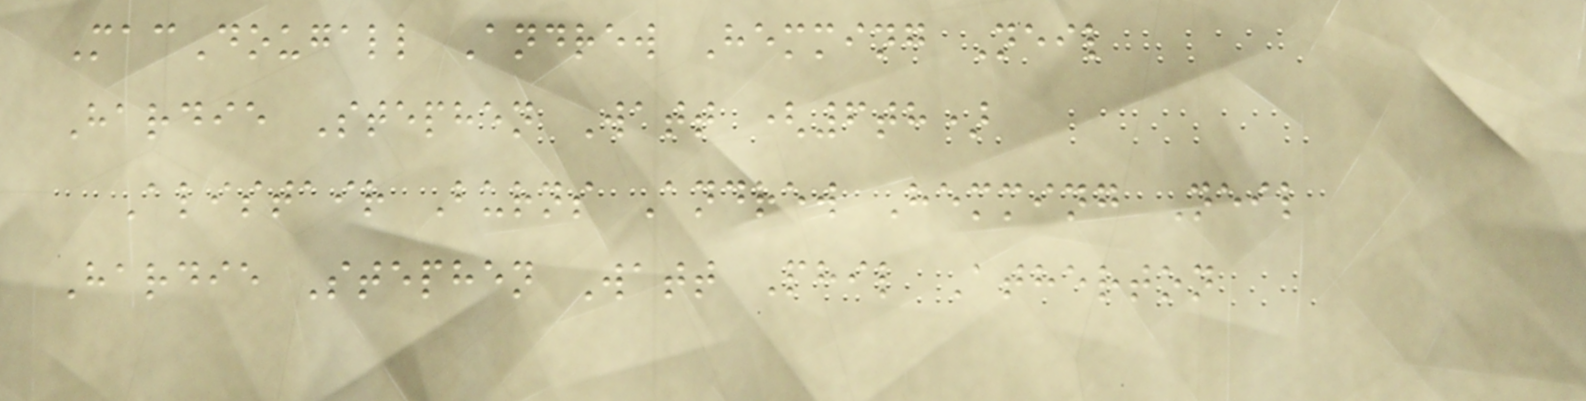MacDougall Andrew Hemming Neil
Hardie Stephen Watt (6th)
Alistair Burns Andrew Hemming Neil
Hardie Stephen Watt Phil Atherton
